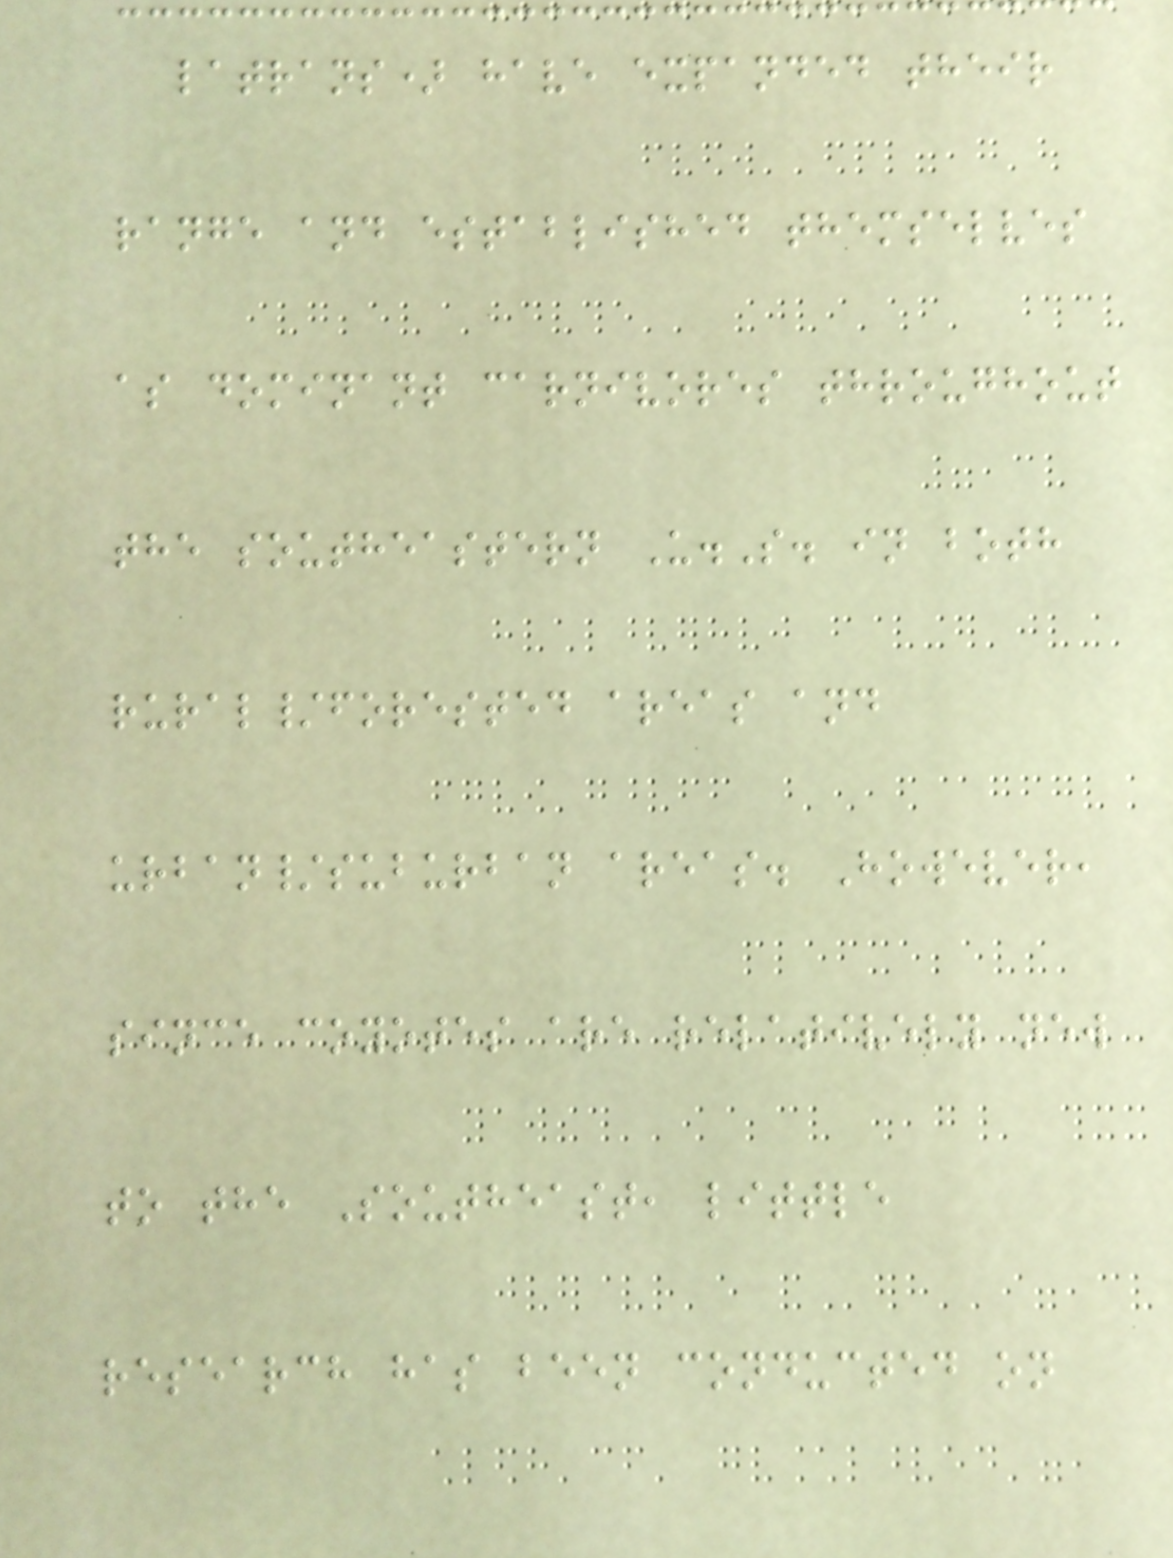latrans) have expanded their
range and established themselves
as dominant carnivores throughout
the southeastern U.S. in both
rural/forested areas and
urban/suburban areas. However,
since coyotes are relatively new
to the Southeast, little
research has been conducted on
